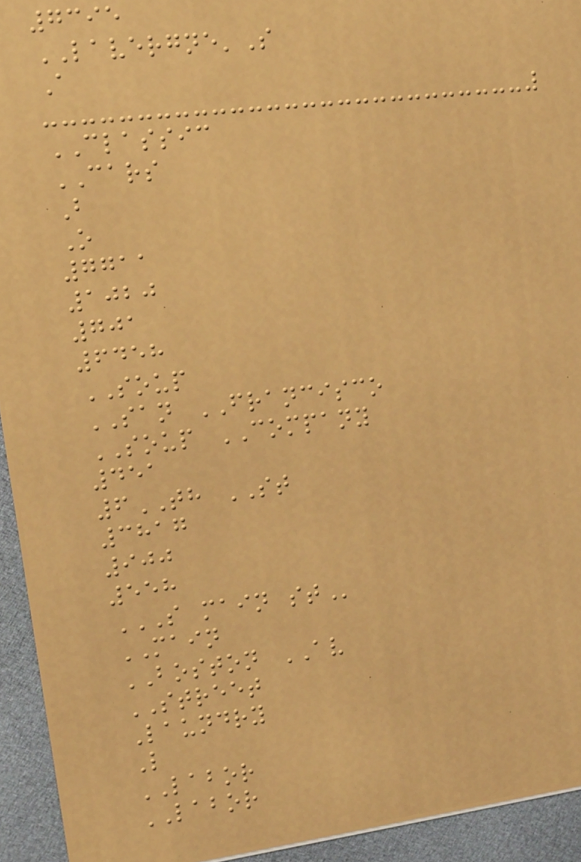7395
LAVERGNE'S
A
CLASSIC
CARS
B
O
7711
1020
701
6458
SOUP
SAN FRANCISCO
SOUP COMPANY
451
6TH ST
3817
900
558
S MAIN ST
MAIN
BOSTON AV
STREET
Laundry
L
LABOR
LABOR
